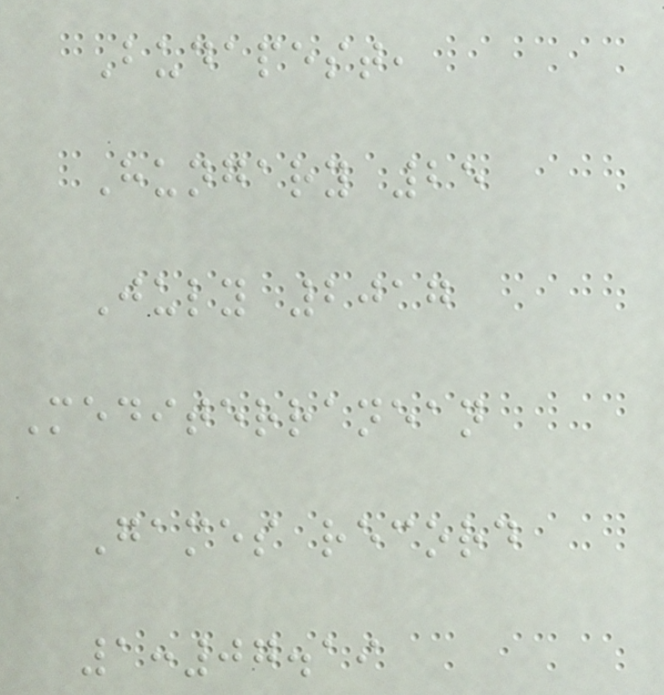Budapest,
Hungary 25
July 2017
Mediterranean
Games record
1:07.19
